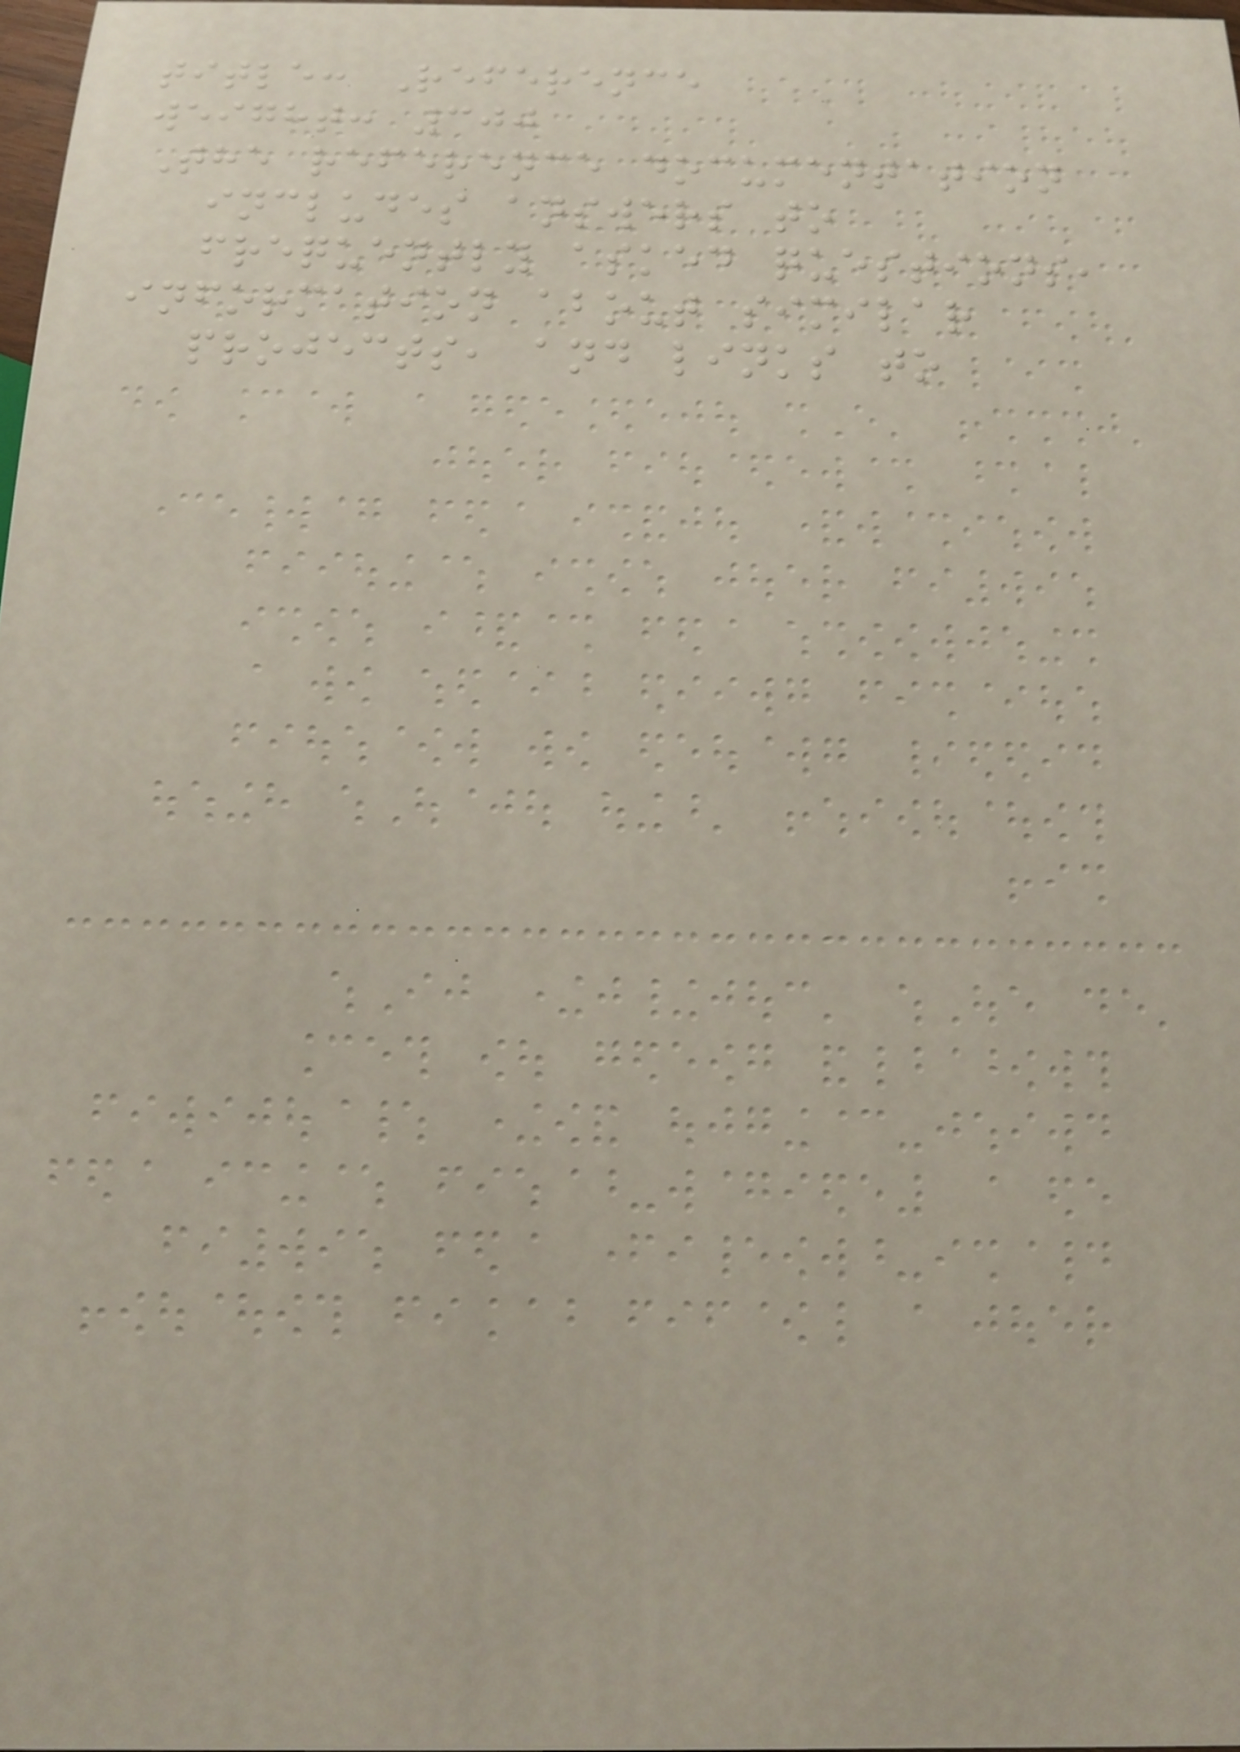title: Reference
weight: 300
The reference documentation
includes answers to
frequently asked questions,
information about similar
projects, and links to
